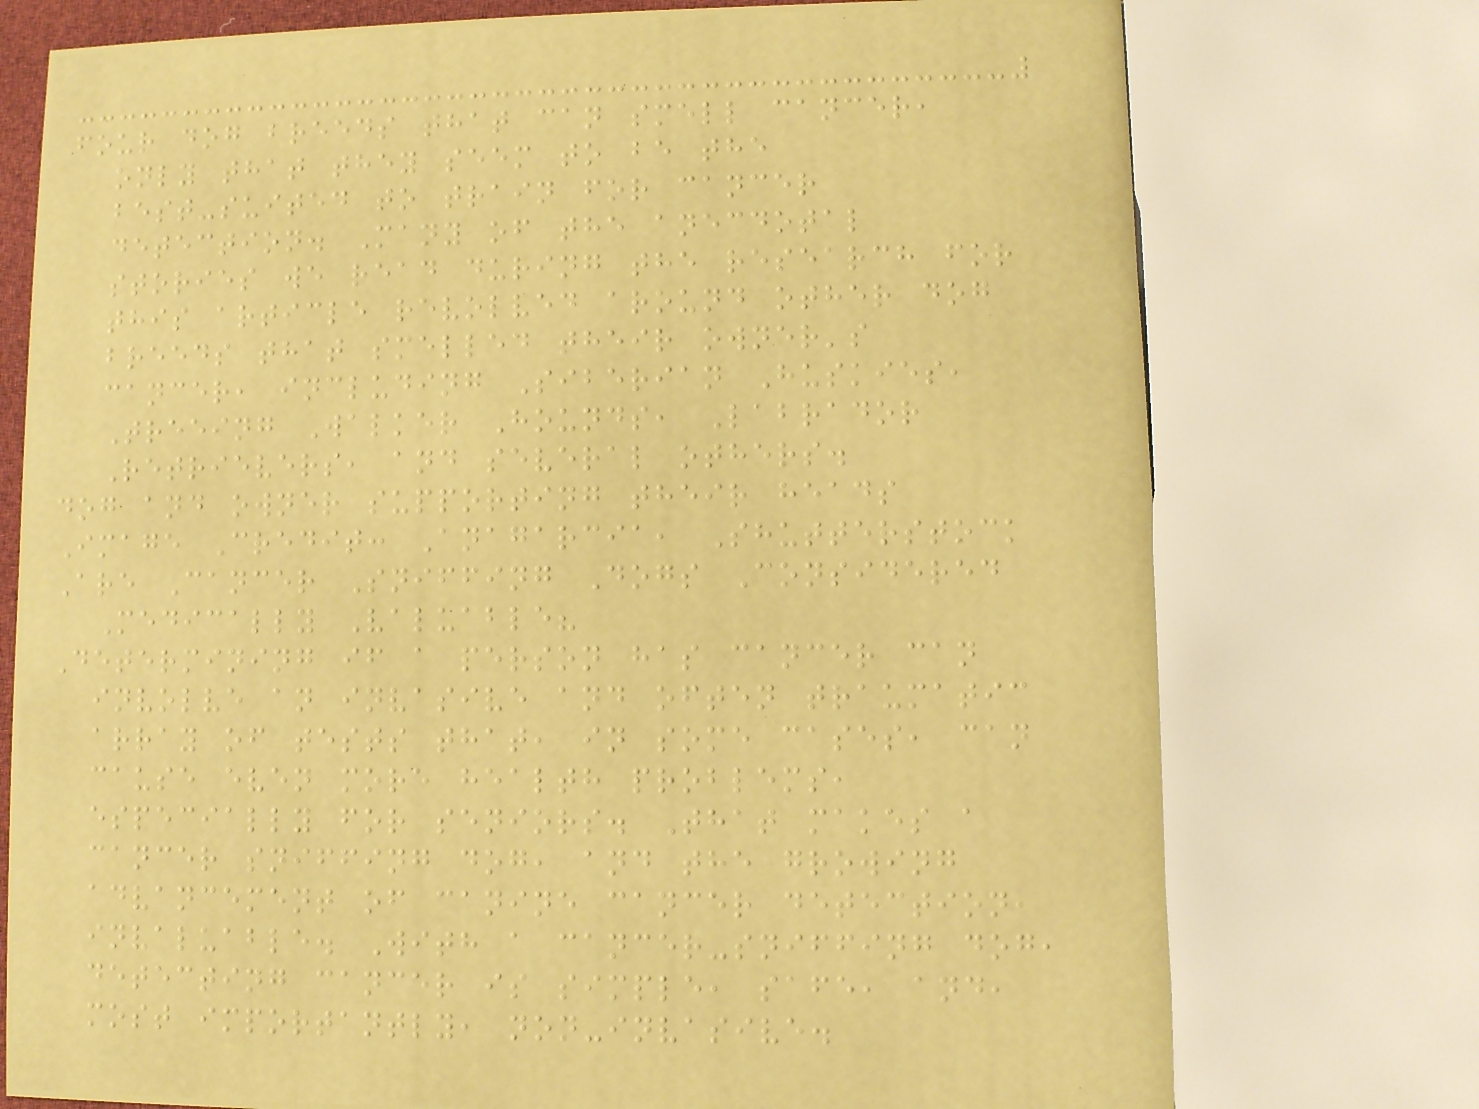four dog breeds that can smell cancer,
only that they seem to be the
best-suited to train for cancer
detection. Many of the anecdotal
stories we read during the research for
this article revolved around other dog
breeds that smelled their owner's
cancer, including Siberian Huskies,
Treeing Walker Hounds, Labrador
Retrievers, and several others.
dog and owner supporting their heads
Image Credit: Anagarcia, Shutterstock
Are Cancer Sniffing Dogs Considered
Medically Valuable?
Determining if a person has cancer can
involve an invasive and often traumatic
array of tests that, in some cases, can
cause even more health problems,
especially for seniors. That makes a
cancer sniffing dog, and the growing
advancement of canine cancer detection,
invaluable. With a cancer-sniffing dog,
detecting cancer is simple, safe, and,
most importantly, non-invasive.
